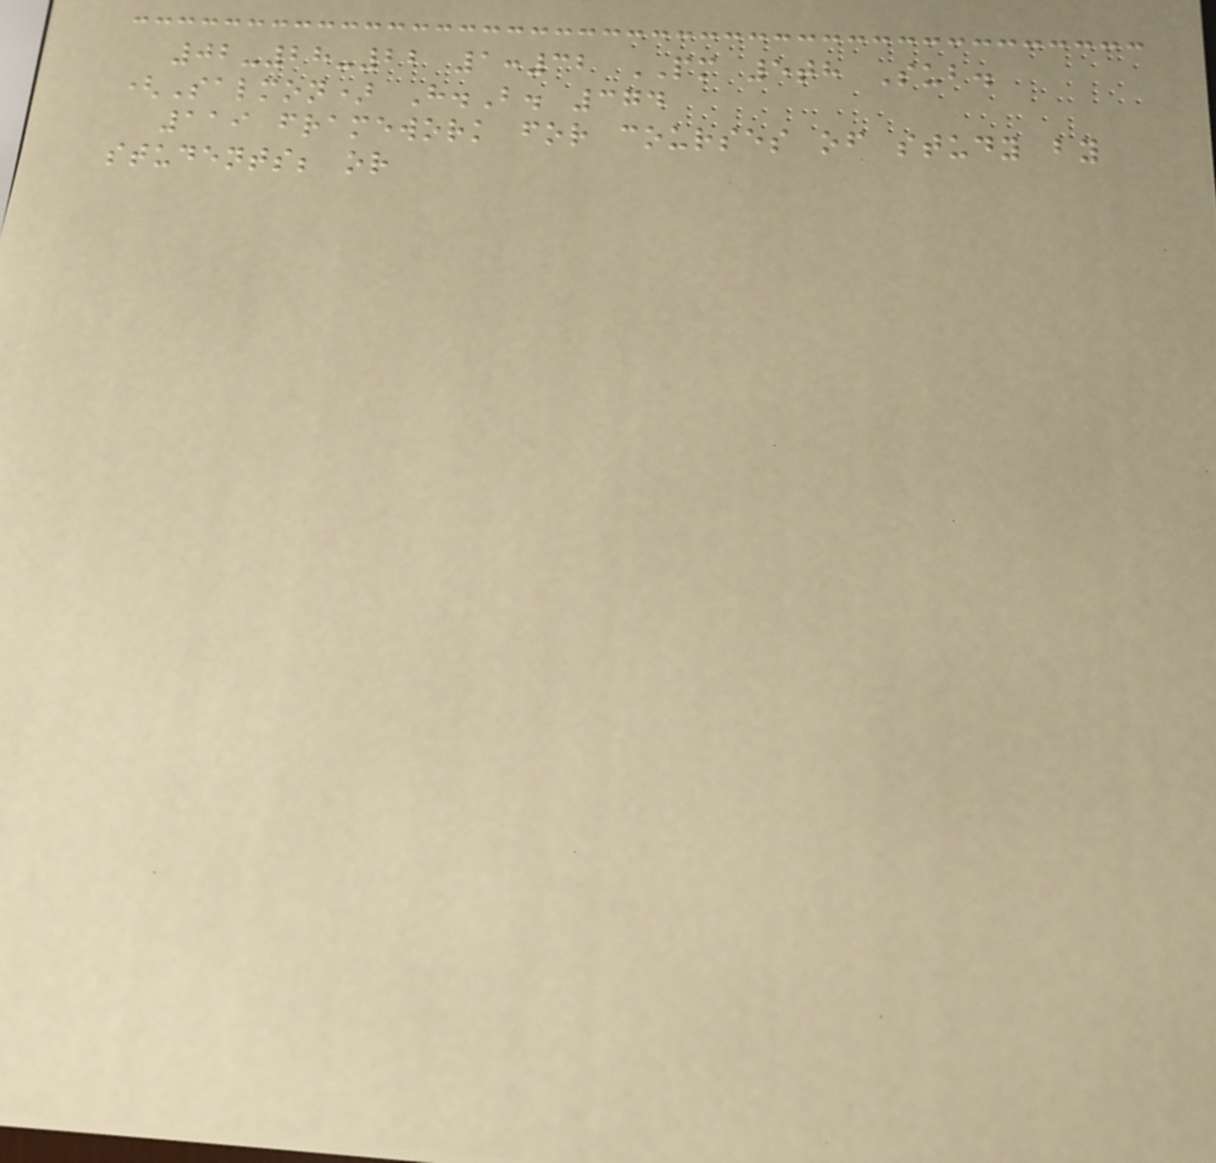02-28-22 1:32 PM 5th Sub.
(Salmon) H.B. 374
119 framework for courses of study by
students; or
